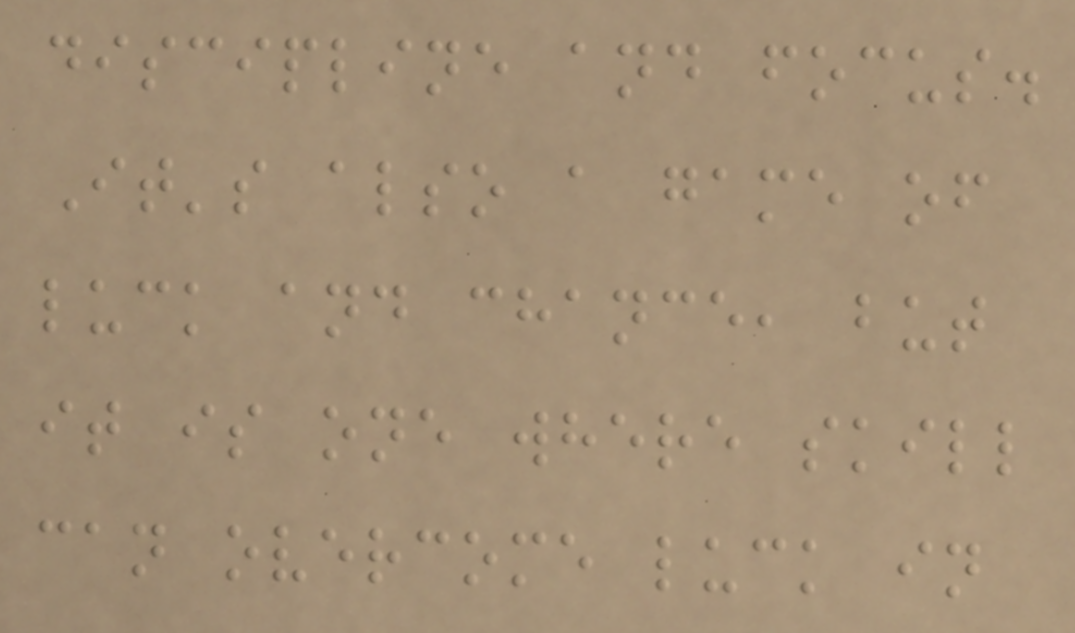discipline and focus.
It's also a game of
luck and chance, but
it is one where skill
can overcome luck in
